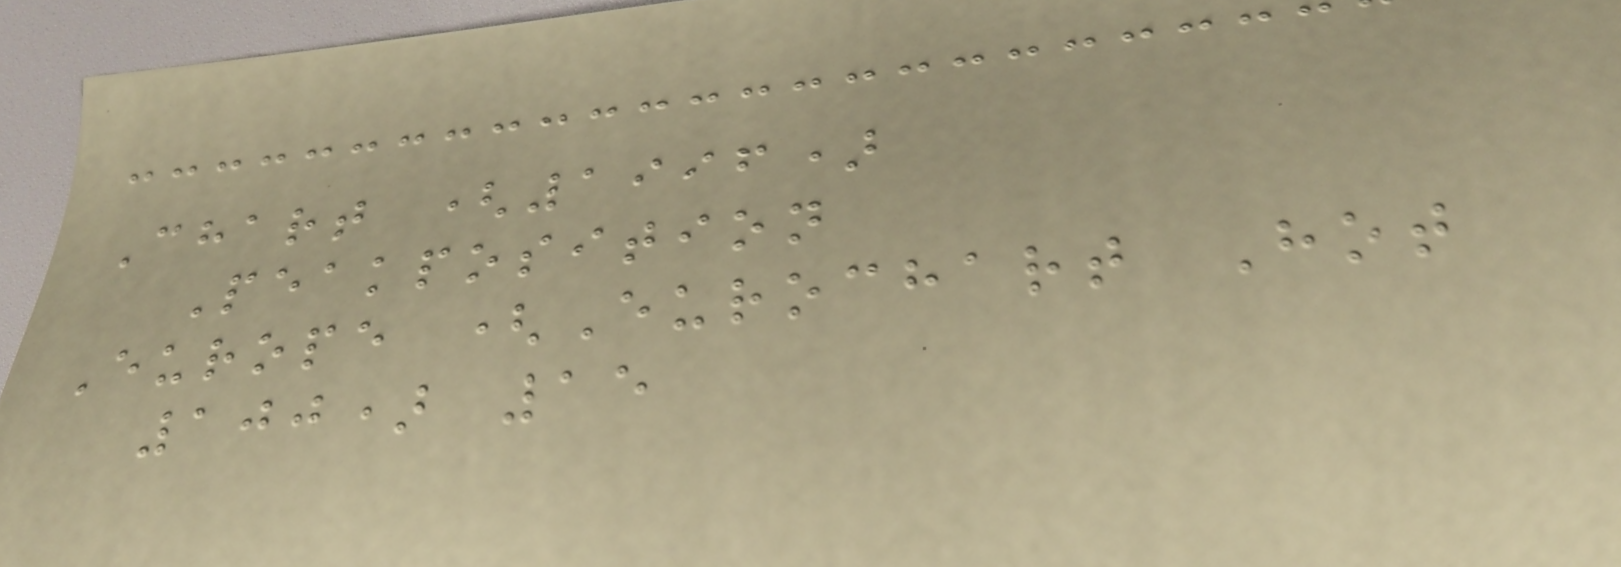Chart (1996)
Peakposition
Europe (Eurochart Hot
100) 15
